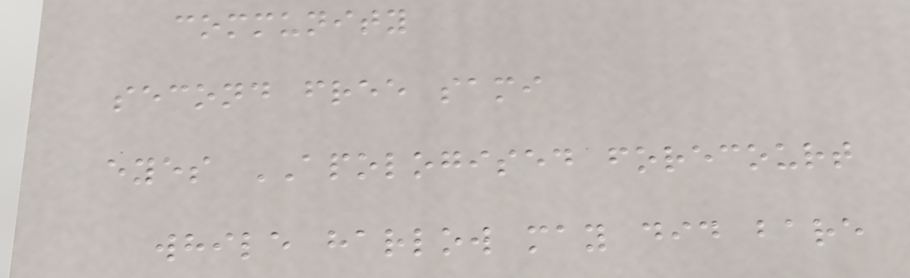community
second free sami
eyes APOLOGISED forecourt
while harlow may did bare
